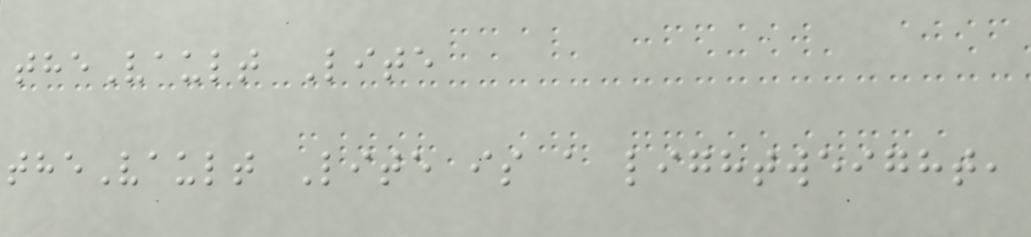theVault Lite
theVault Lite is a lightweight,
